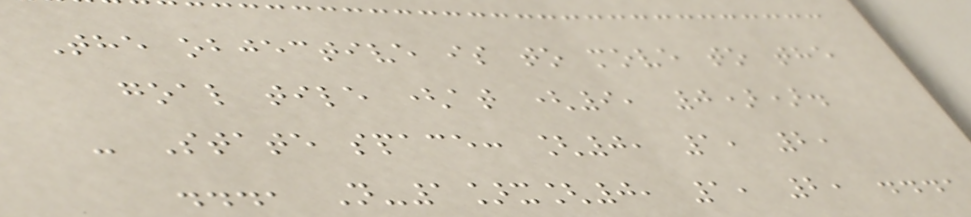The objective is to move to the
goal tile (at (9, 0)).
- State space: [0, 1, 2,
..., N-1]x[0, 1, 2, ...,
